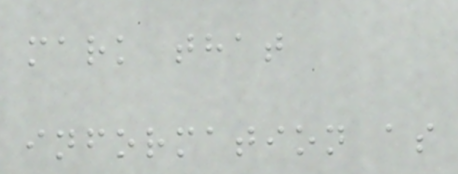mark that
information as
